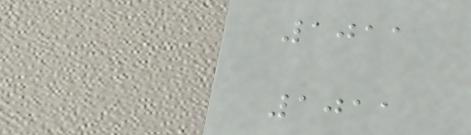1011
1011
